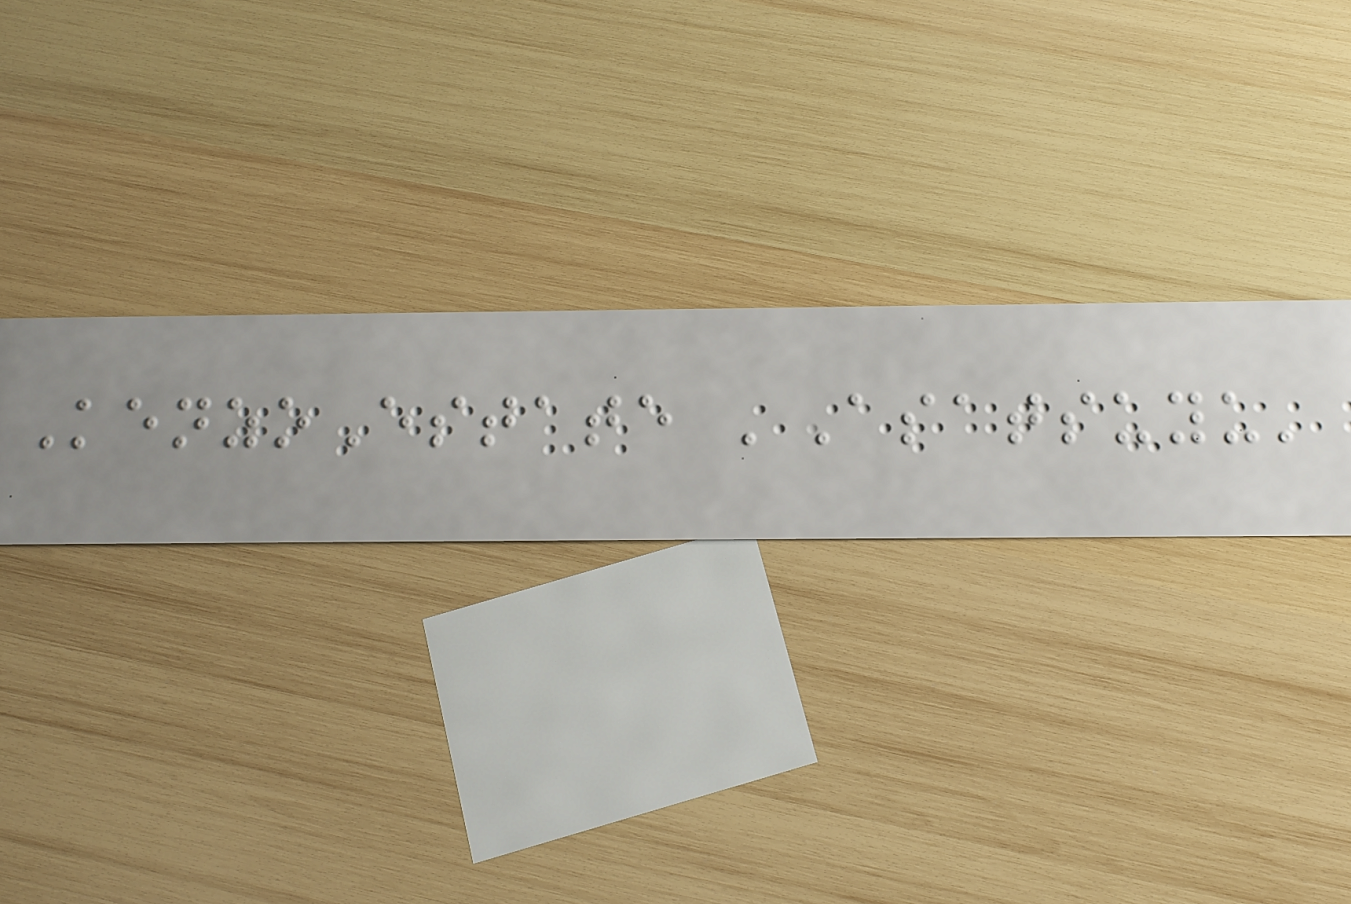KenzoEstate 'Asatsuyu'
